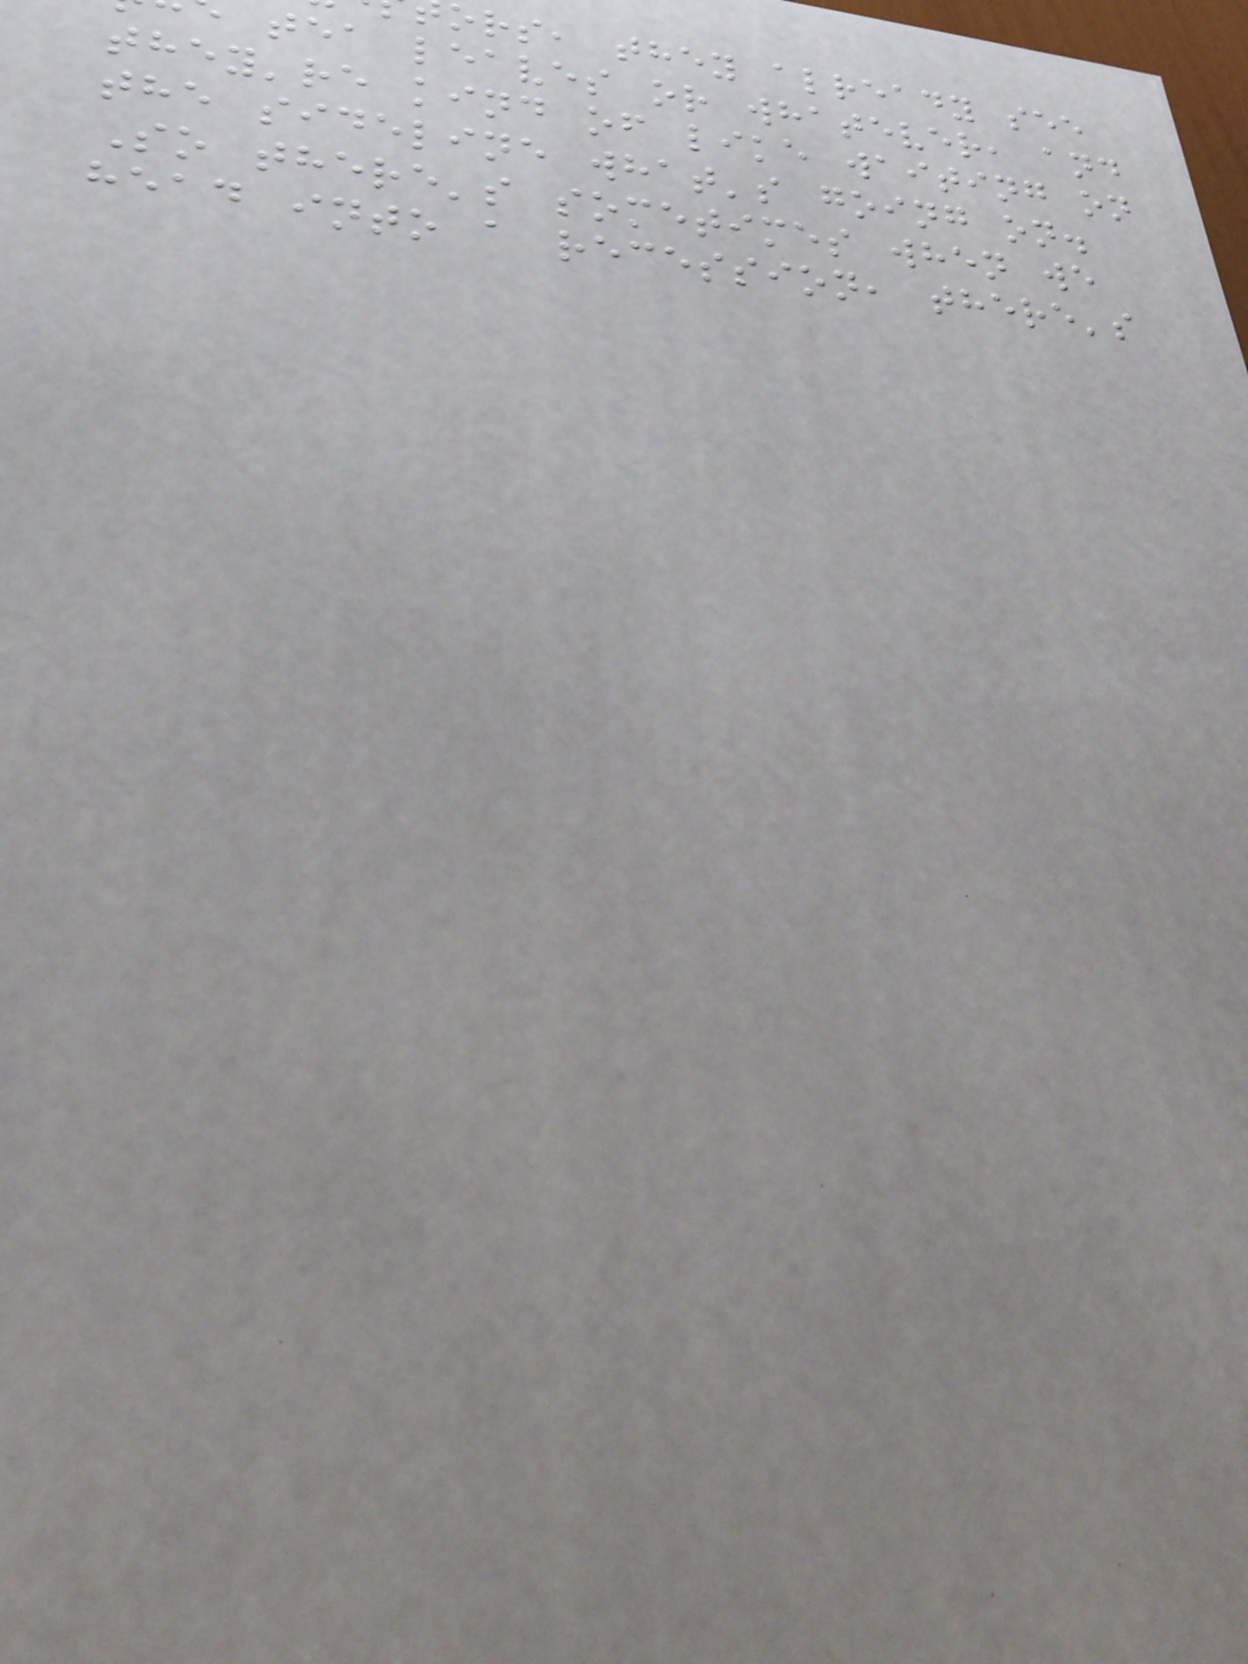ors, they already see
tea leaves or whatever, and
they're kind of like waiting on
the sideline what's going on.
So there's sometimes when we
head into a recession, there's
